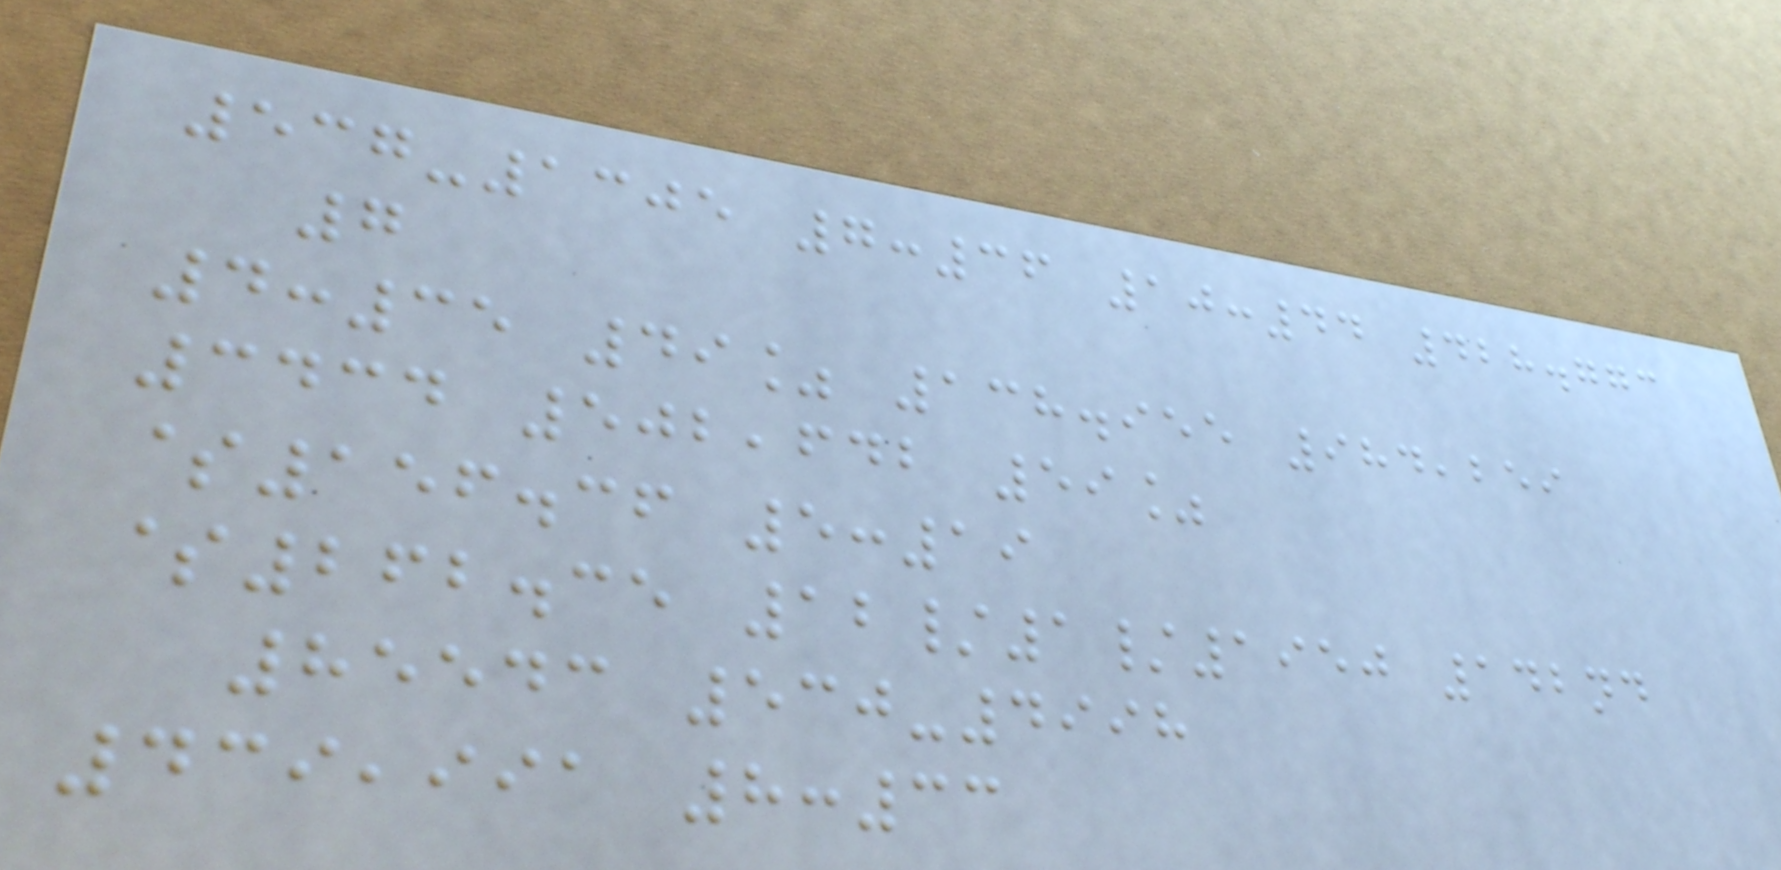537-1305 7:36 10:44 428.773
7
4:35 49% 138.955 984,259
3434 502,642 59%
$156.36 5:19
$262.35 12/1/1950 142nd
85543 530-4998
439,991 8:33
